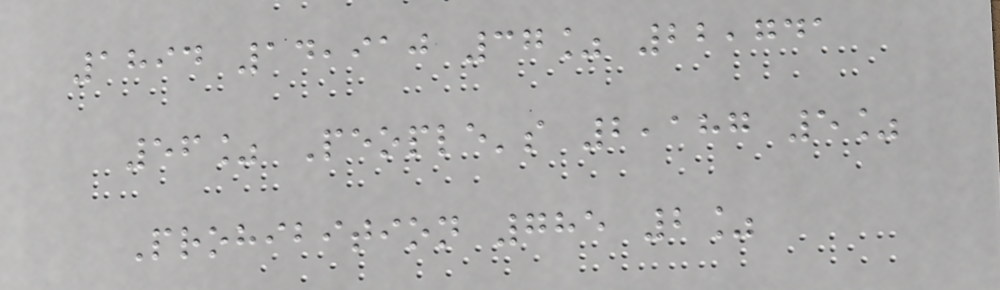1894 14,910 37% 22,741
56% People's 2,187 5%
Prohibition 785 2%
